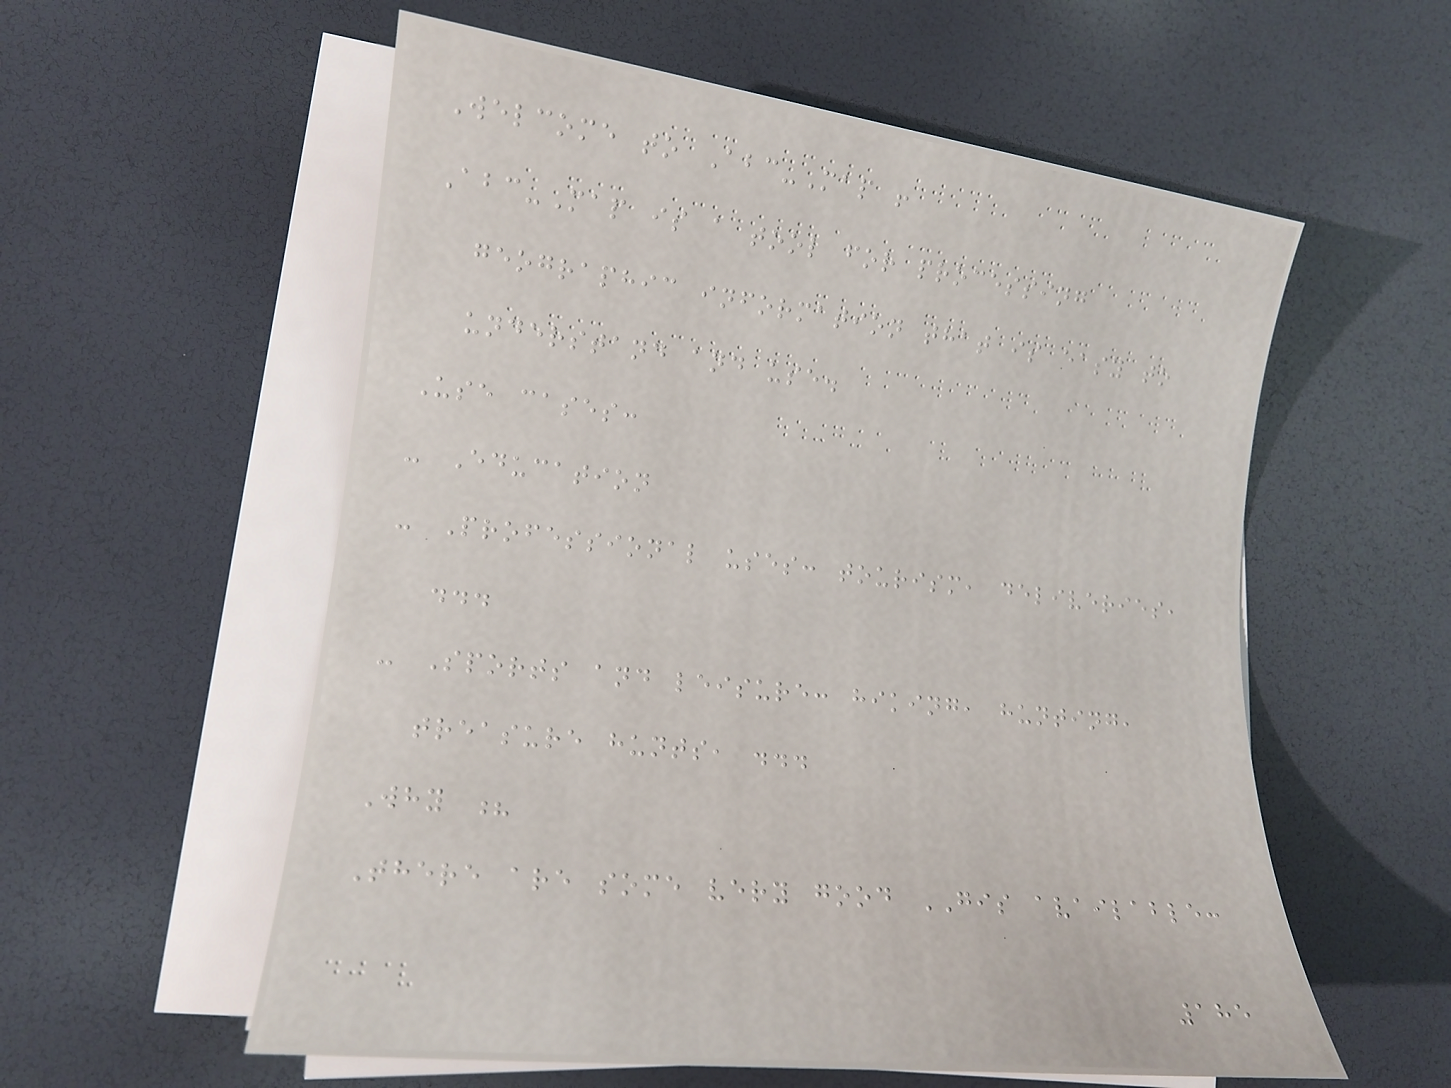Welcome to Abc-Map !
Abc-Map is a tool for processing
geographic information that is easy to
understand and use.
Use cases:
- Education
- Professional uses: tourism, deliveries,
...
- Sports and leisure: hiking, hunting,
treasure hunts, ...
Why ?
There are some very good GIS available:
185
